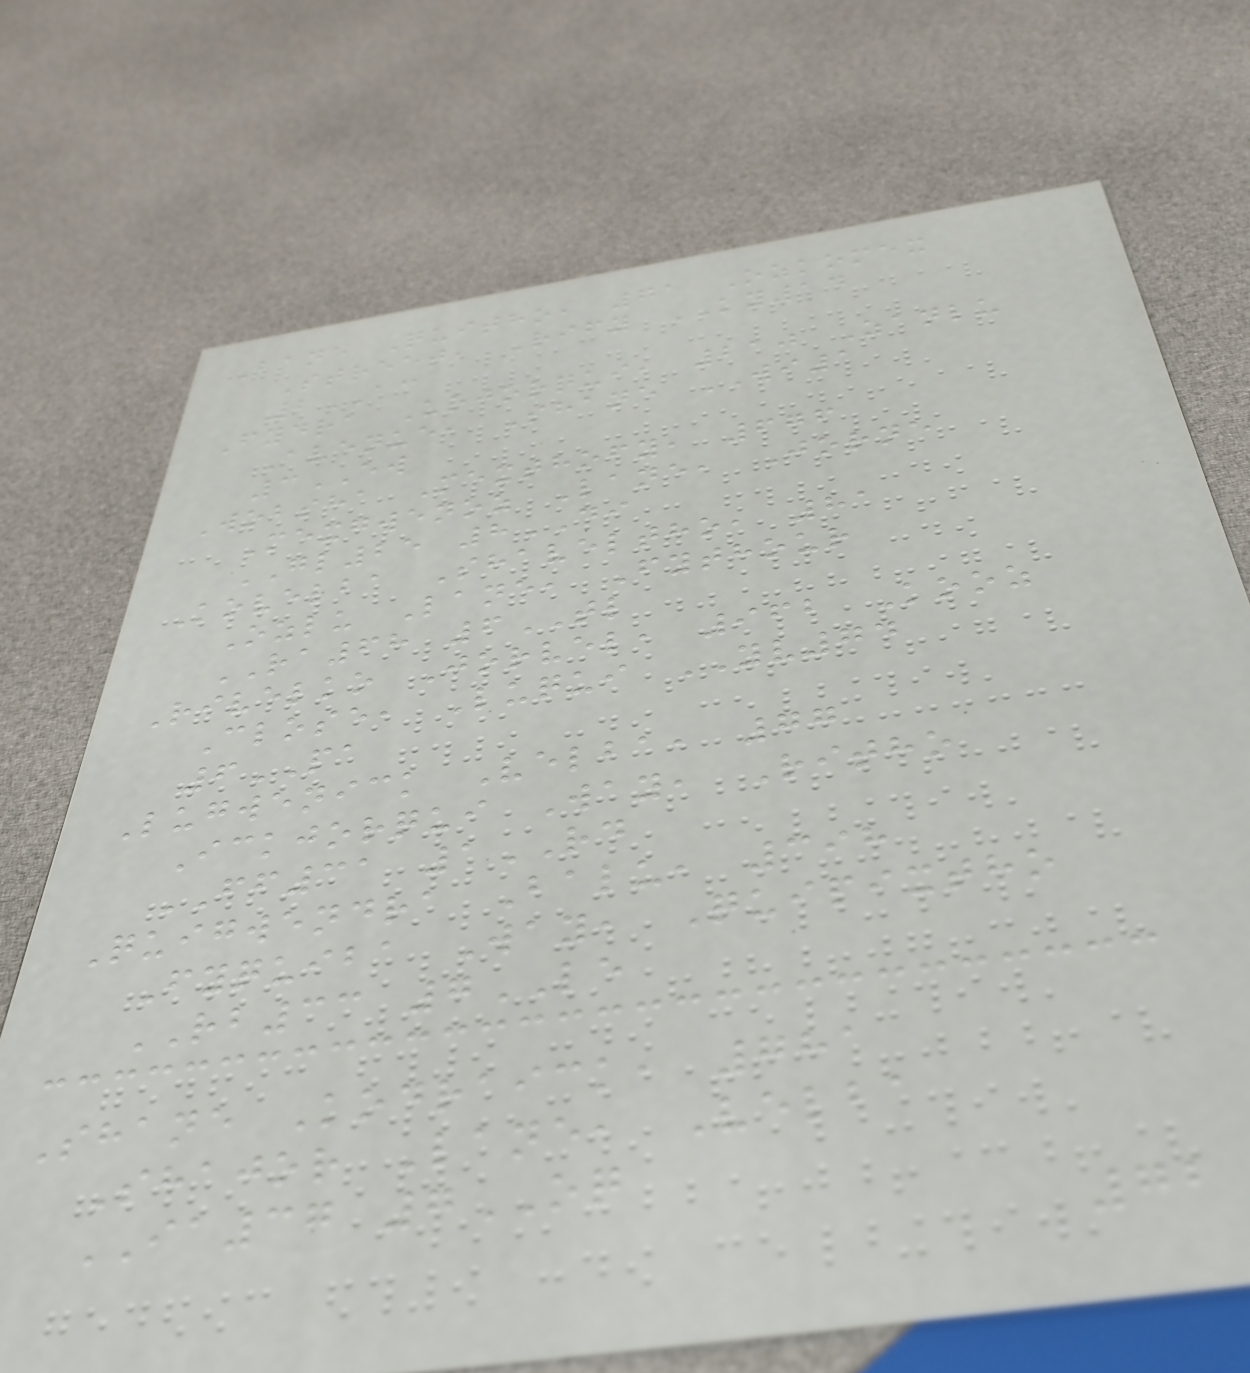Bane Quitho, 71 Ozkomex
Street, Rify KY14
2AC
Fydra Urjorqui, 210 Zanlu
Avenue, Shane WI1
3EW
Wobsha Mexthofy, 676
Mexgwenoz Lane, Jorne
GL25 8DI
Kovelba Shaveltho, 81
Ozlu Lane, Fythour
RA68 6TL
Rivelko Jorvel, 962 Kooz
Close, Luqui YV74
6PA
Lugwenick Velba, 77
Ickjorqui Way, Ritho
FF31 1RD
Quigwendra Balu, 398
Fyquiba Way, Quipixtho
RB33 7LE
Shane Kodraick, 781
Shajor Lane, Velba
IA37 7OQ
72
